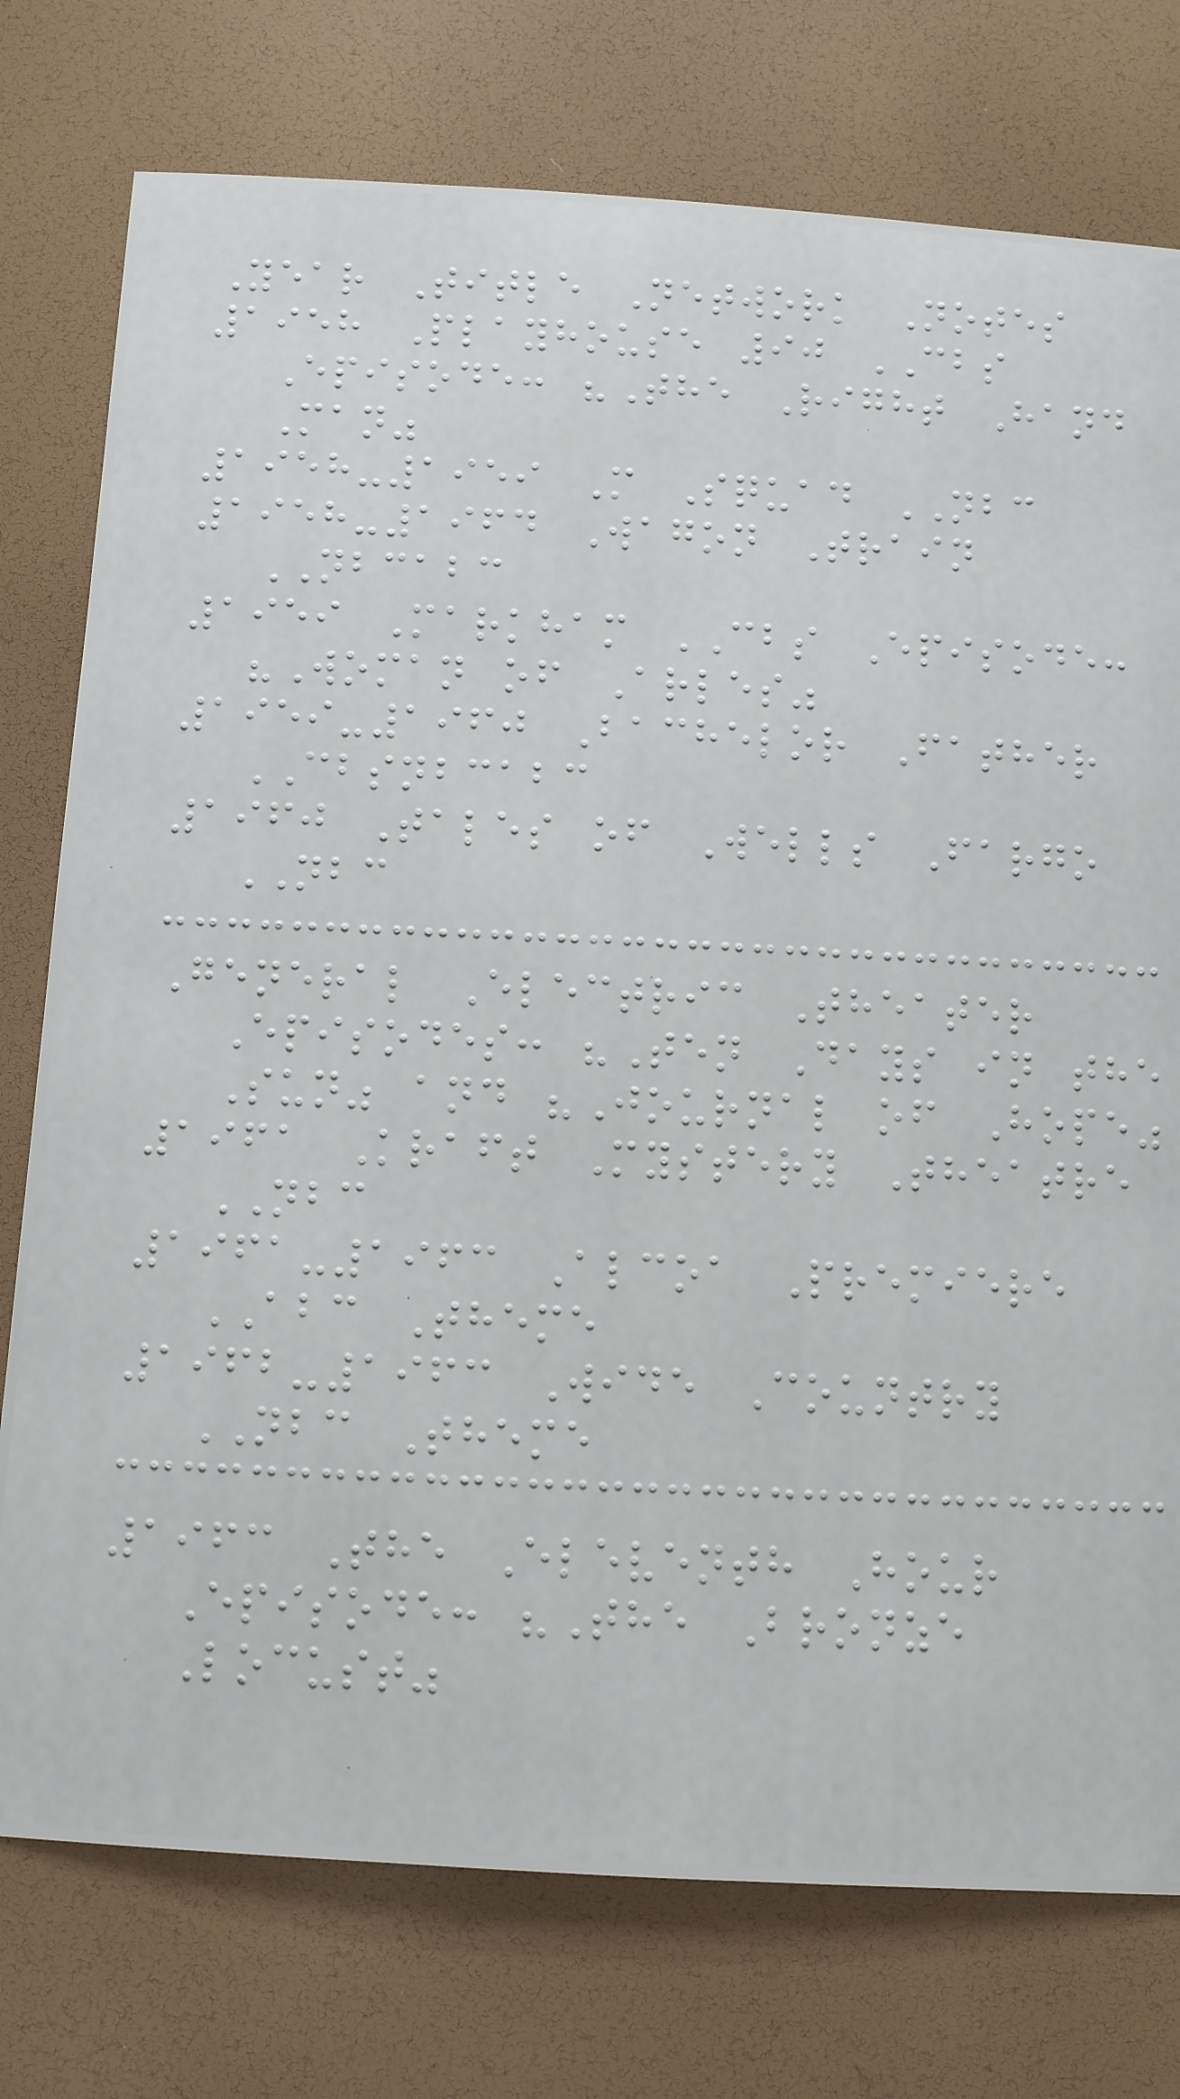Year Title Network Notes
1958 Playhouse 90 CBS
Episode: "The Right Hand
Man"
1958-1959 M Squad NBC
1958-1964 Wagon Train
NBCABC
1959 Markham CBS Episode:
"Woman of Arles"
1959-1960 Bachelor Father
CBSNBCABC
1960 Tales of Wells Fargo
NBC
General Electric Theater
Episodes: "Ten Days in the
Sun" and "Journal of Hope"
1961 Kraft Mystery Theatre
NBC
1961-1963 Alcoa Premiere
ABC Theme
1962-1963 Wide Country
NBC Theme
1963 The Eleventh Hour
Episode: "The Bronze
Locust"
